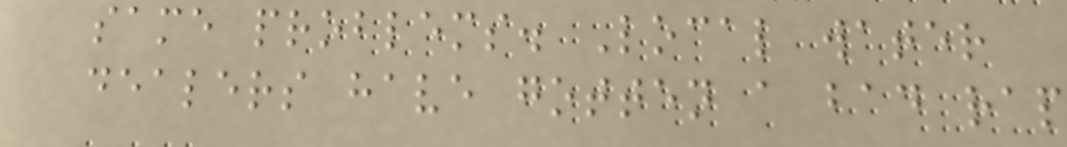same problems. Local water
dealers have gotten a bad rap
